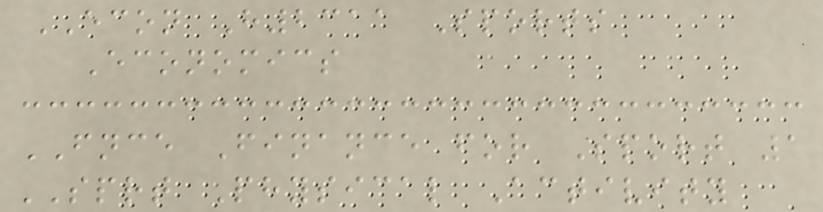ECON H2311 Sports
Economics
FNCE Finance for Sport 1
SPRT Physical Activity
